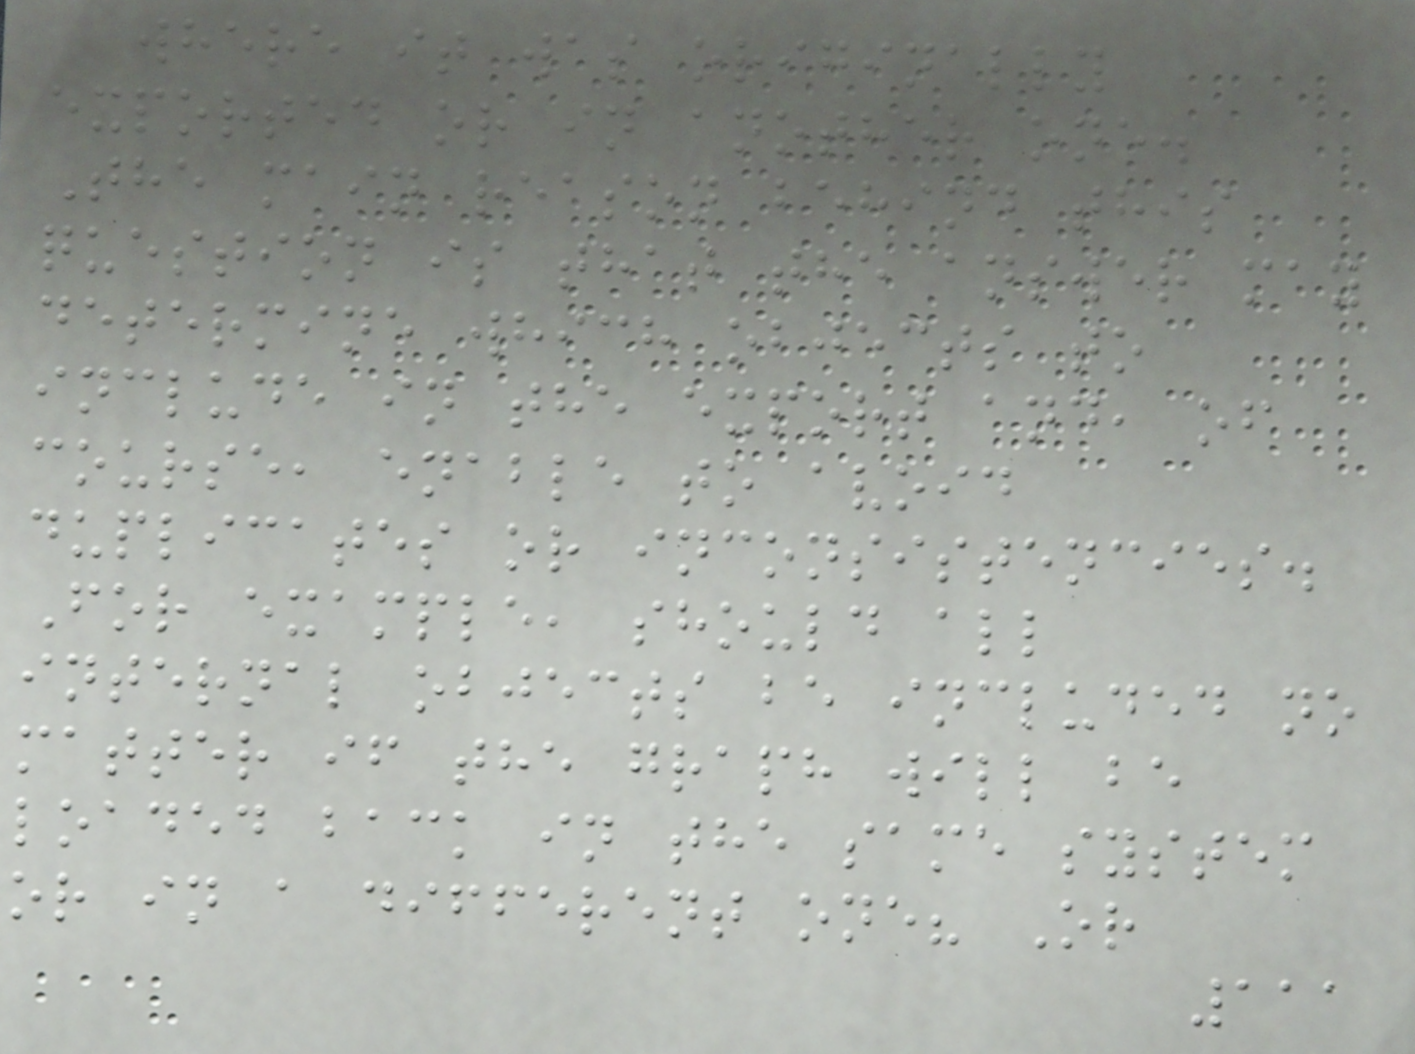where it was originally
exported or in another one.
The main reason behind this
question is that the answer may
determine which objects to
include in the export and, of
course, enable to avoid
duplicates or inconsistencies.
For example, should all
internal objects be included no
matter if the graph will be
loaded back in the same system
or in a different one? Or
111
